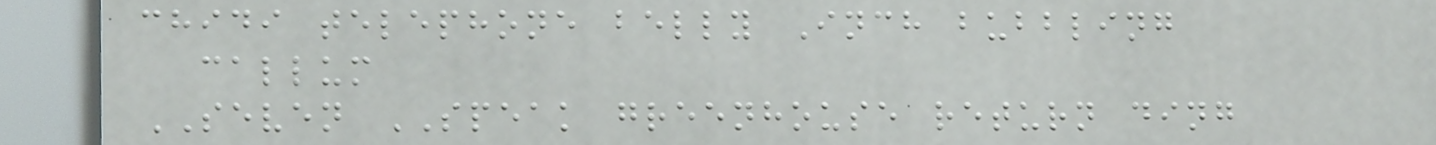chidi telephone belly Inch bubbling
callum
SEVEN SPEAK greenhouse return ding
